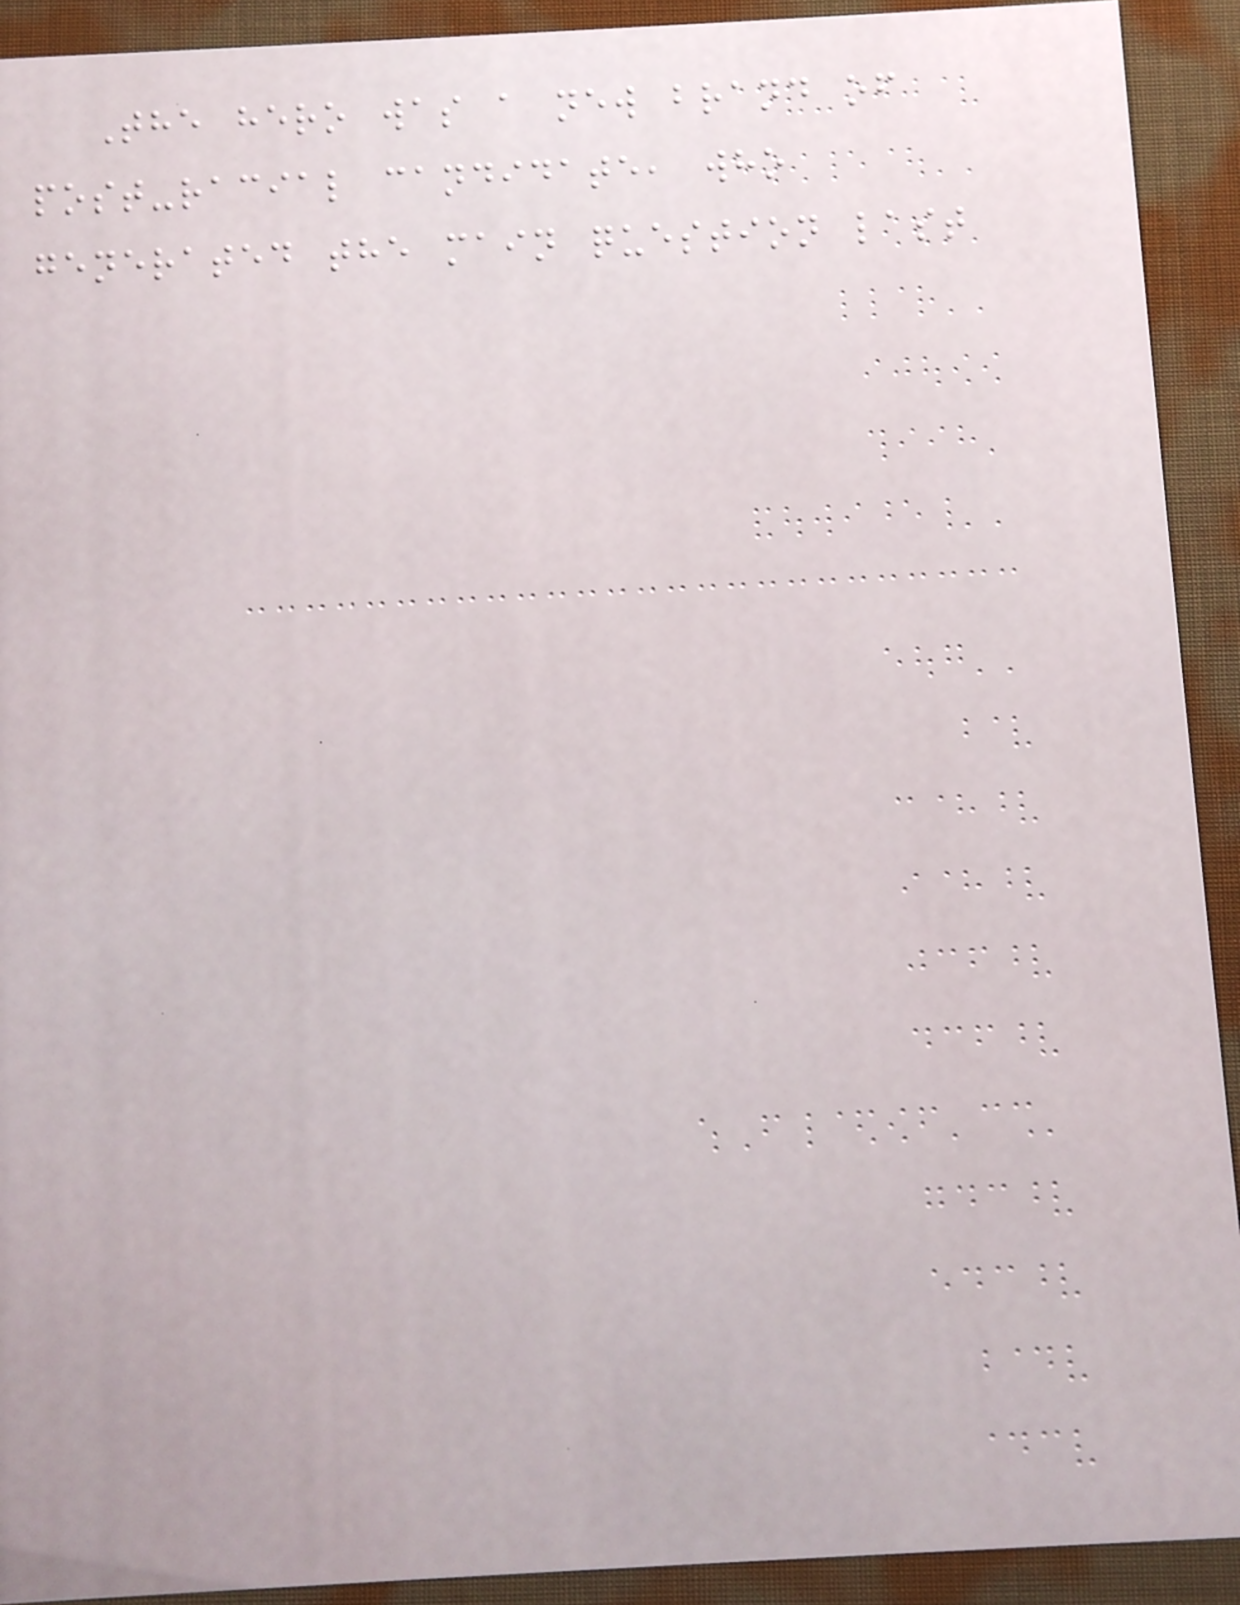The hero was a new brand of
post-racial candidate, who
generated the main question last
